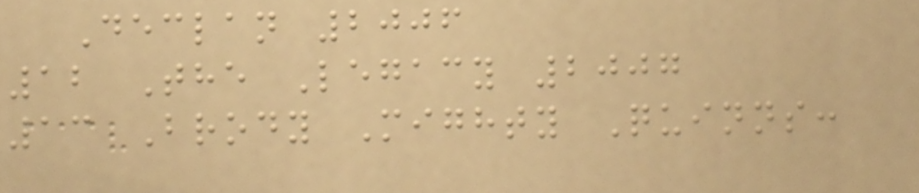Declan 2006
12 The Legacy 2007
13 Brody Mighty Quinns:
